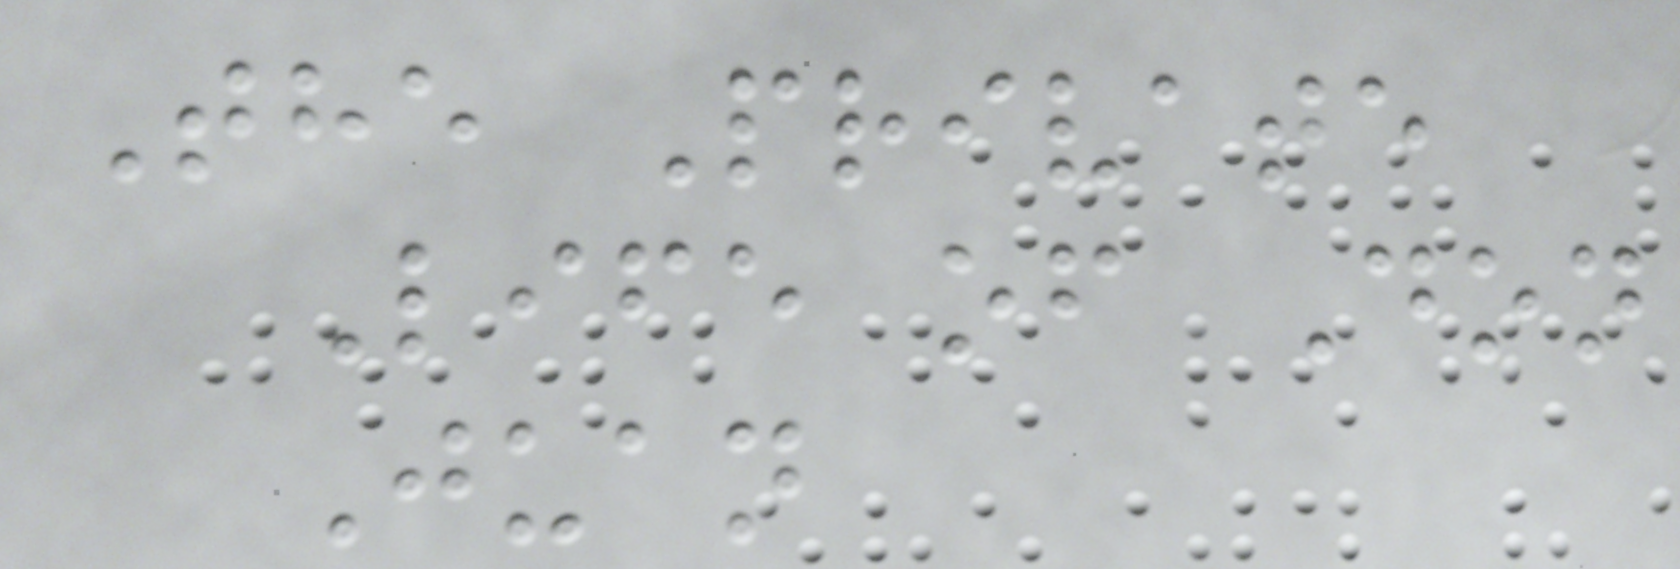The Private
Life of Don
Juan
